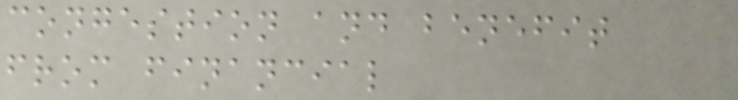congestion and benefit
from financial
